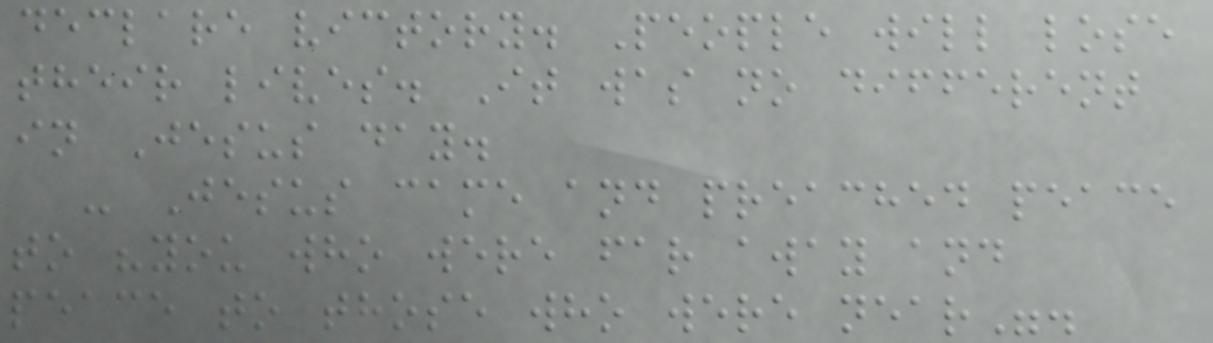declare victory. People will lose
their lives. It was no different
in Jesus day.
- Jesus came and preached peace
to "you who were far away and
peace to those who were near".
